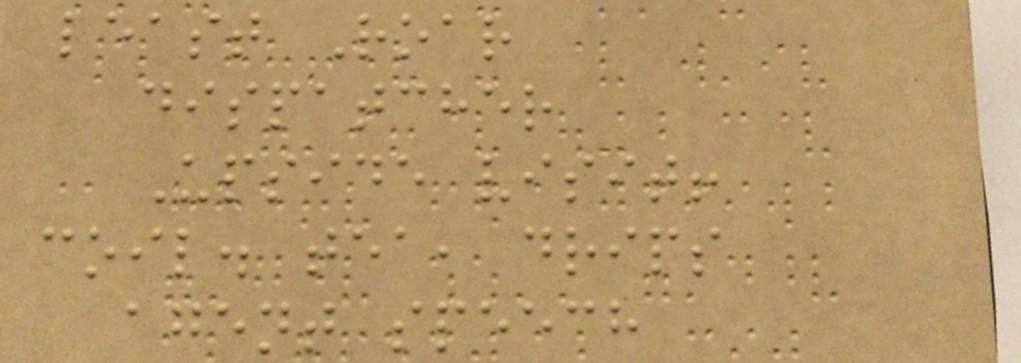least Roar
dispatcher
Upside visit!
coil. tea, drips
agent speech
